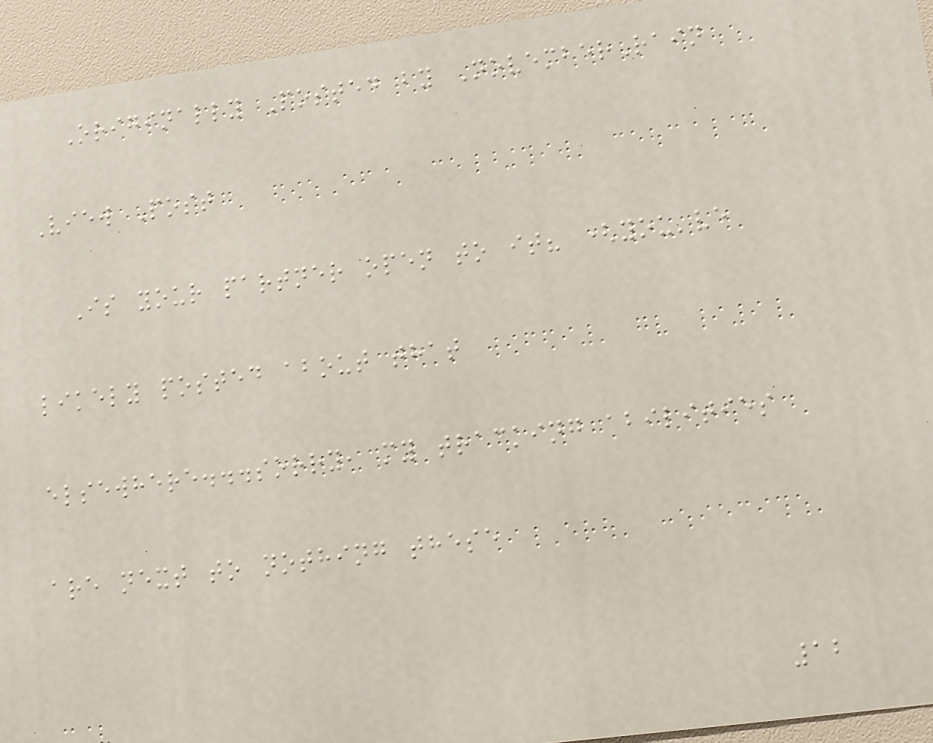Originally Posted by NovemberRain
View Post
Is your partner open to it? (you've
likely posted about that
elsewhere...sorry, my tracking abilities
are next to nothing these
12
